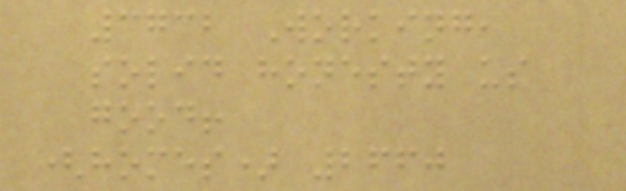3732 Working,
solid honesty us
good!
(homes) 2660
